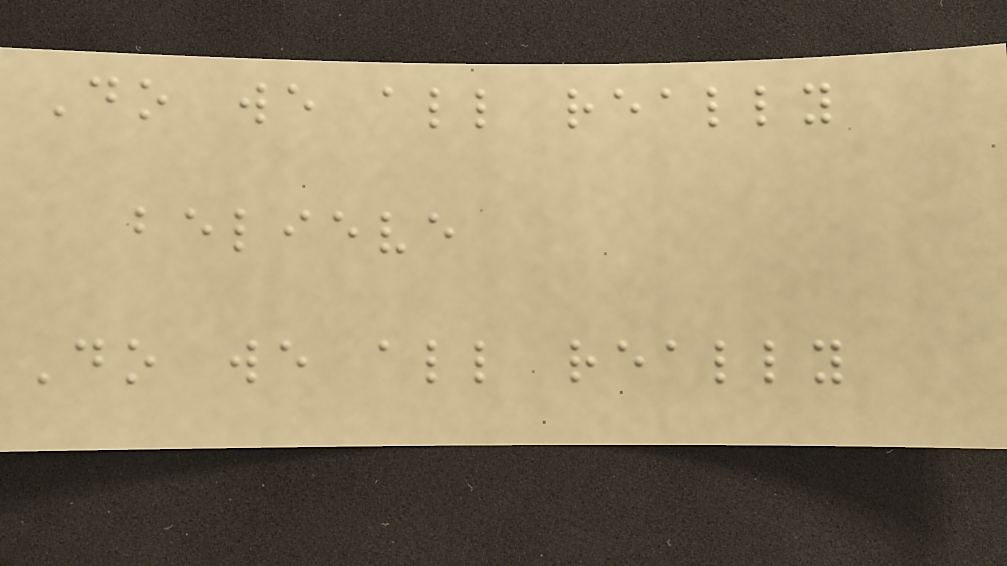Do we all really
believe
Do we all really
